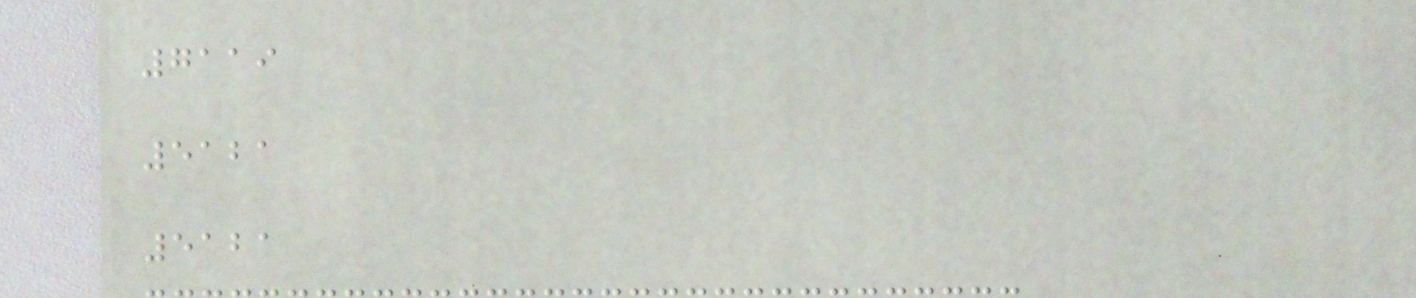7119
5121
5121
